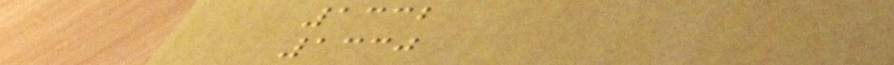1332
1330
